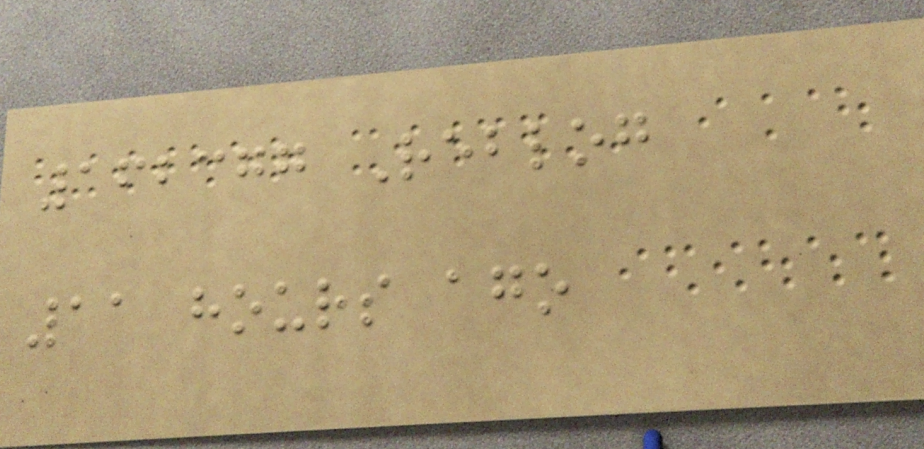162377 Reblog
11 hours ago
